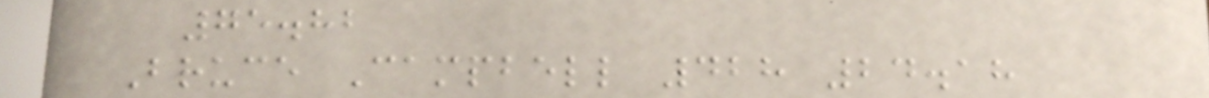75.82
Bruce Campbell 428 24.18
